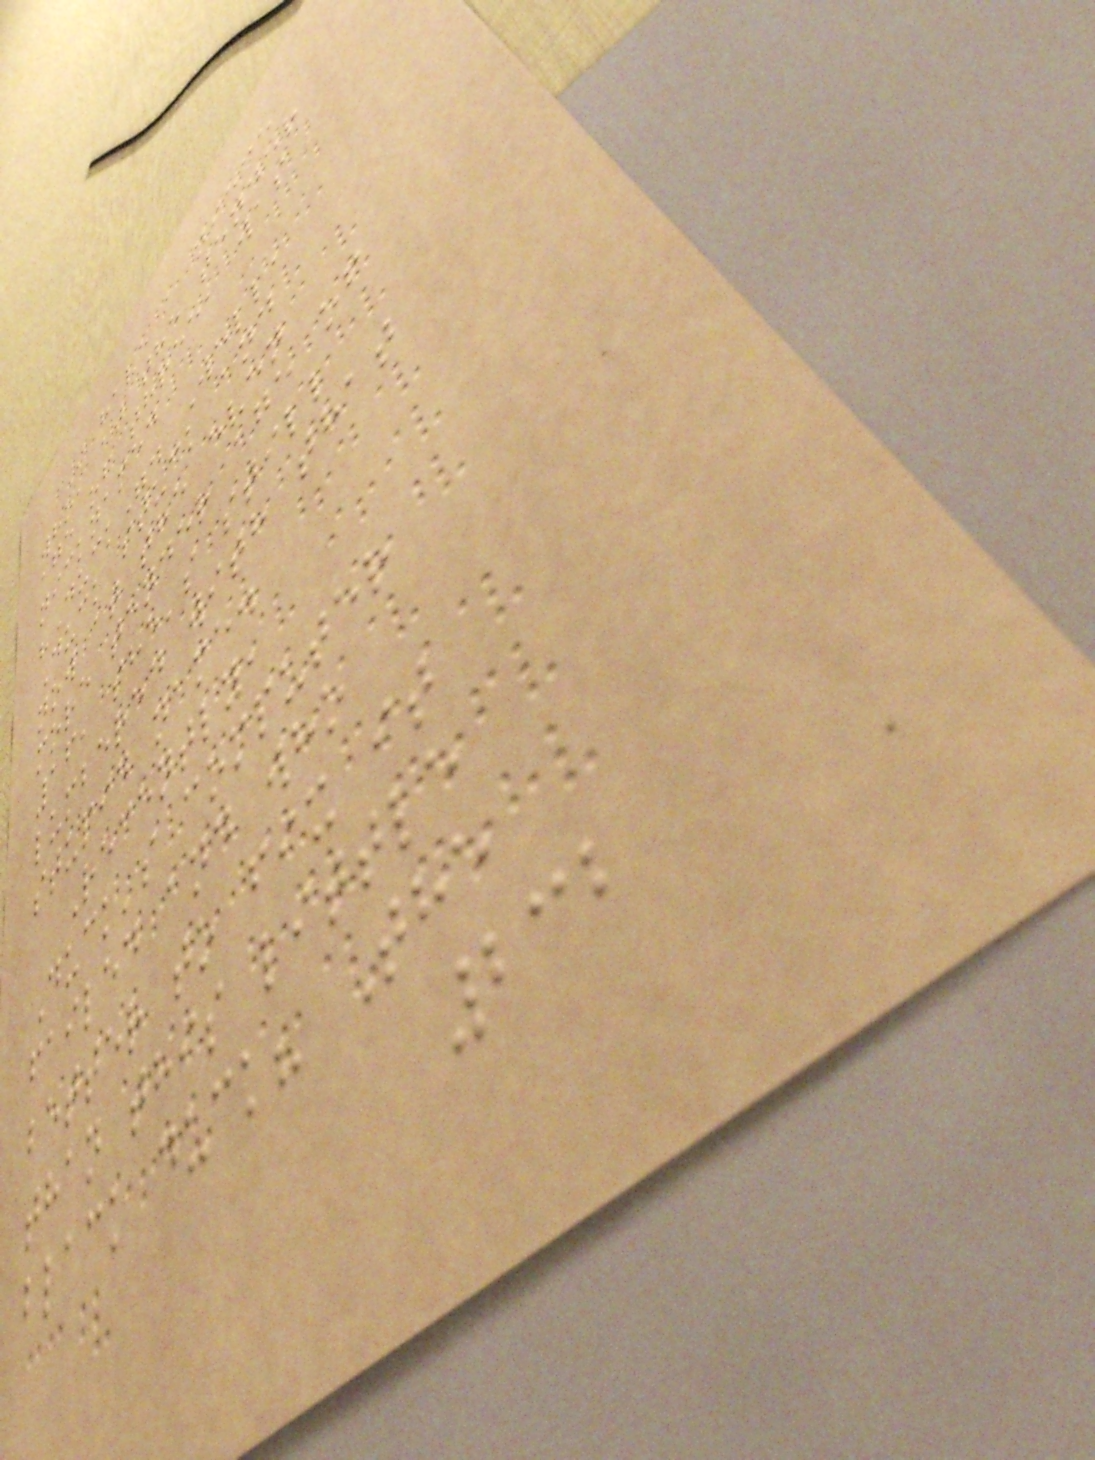I have a niece
who, at the tender
age of three, was
nicknamed
"Duck". Well,
Duck stuck and
now at the even
more tender age of
16, she's still
lumbered with that
stupid name.
Recently,
Duck's computer
failed and who
better to fix it
than this little
black duck? The
232
